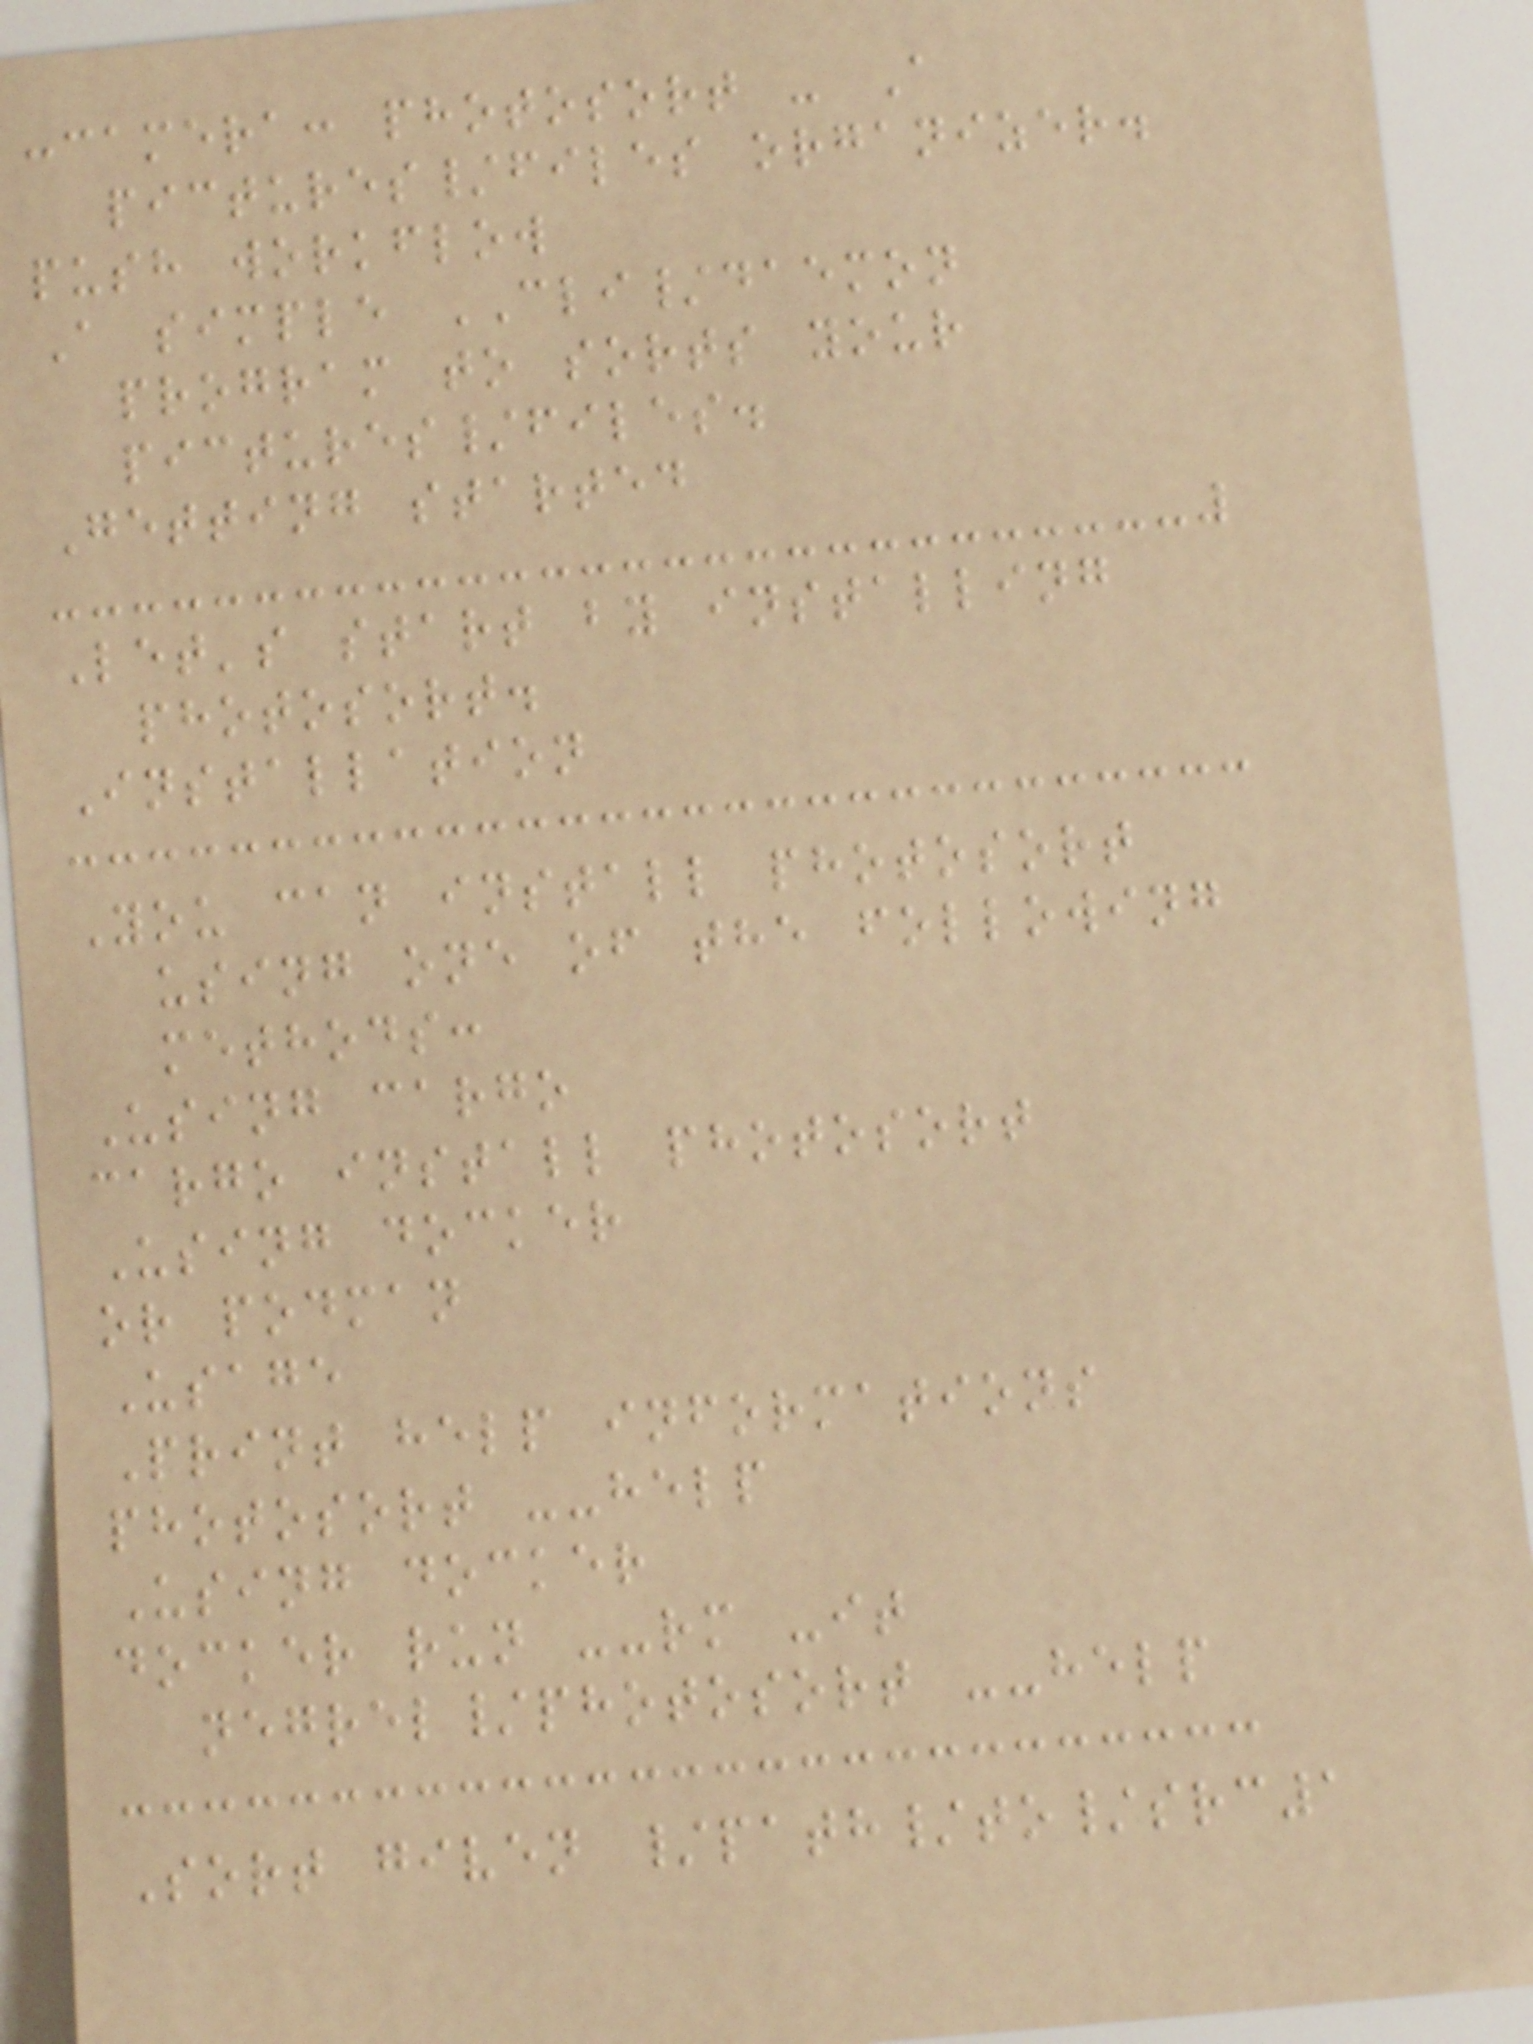:camera: photosort - A
pictures/files organizer.
push workflow
A simple CLI/daemon
program to sorts your
pictures/files.
Getting started
Let's start by installing
photosort.
Installation
You can install photosort
using one of the following
methods:
Using cargo
cargo install photosort
Using docker
or podman
Usage
Print help informations
photosort --help
Using docker
docker run --rm -it
negrel/photosort --help
Sort given /path/to/src1
